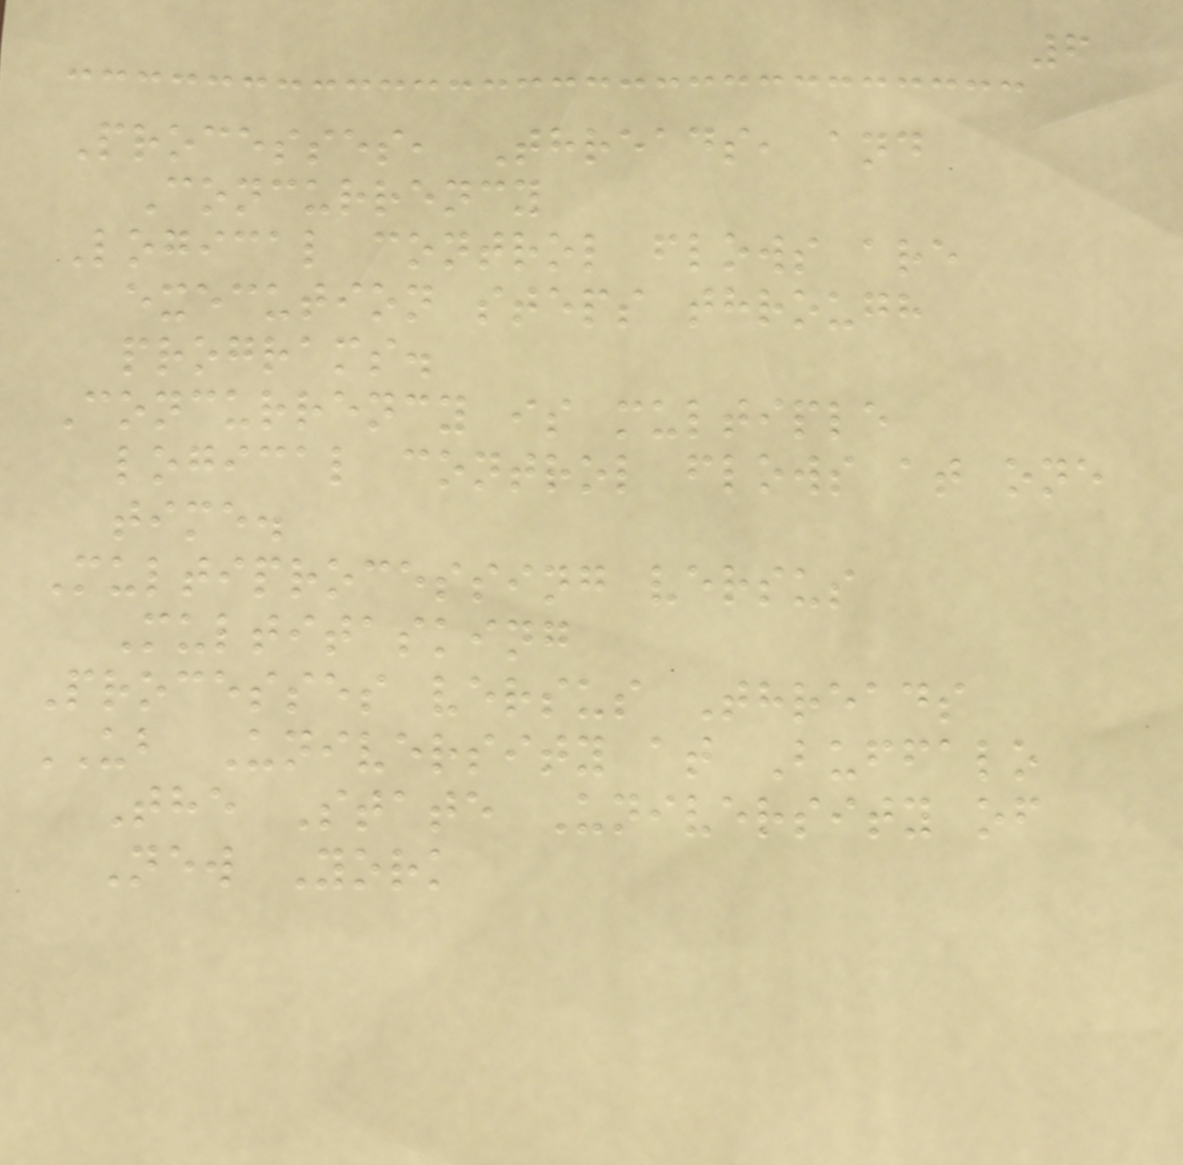6
Processes, Threads, and
Concurrency
Logical control flows are
execution steps through
programs.
Concurrency is multiple
logical control flows at one
time.
Multiprocessing versus
Multitasking
Processes versus Threads
UB University at Buffalo
The State University of
New York
